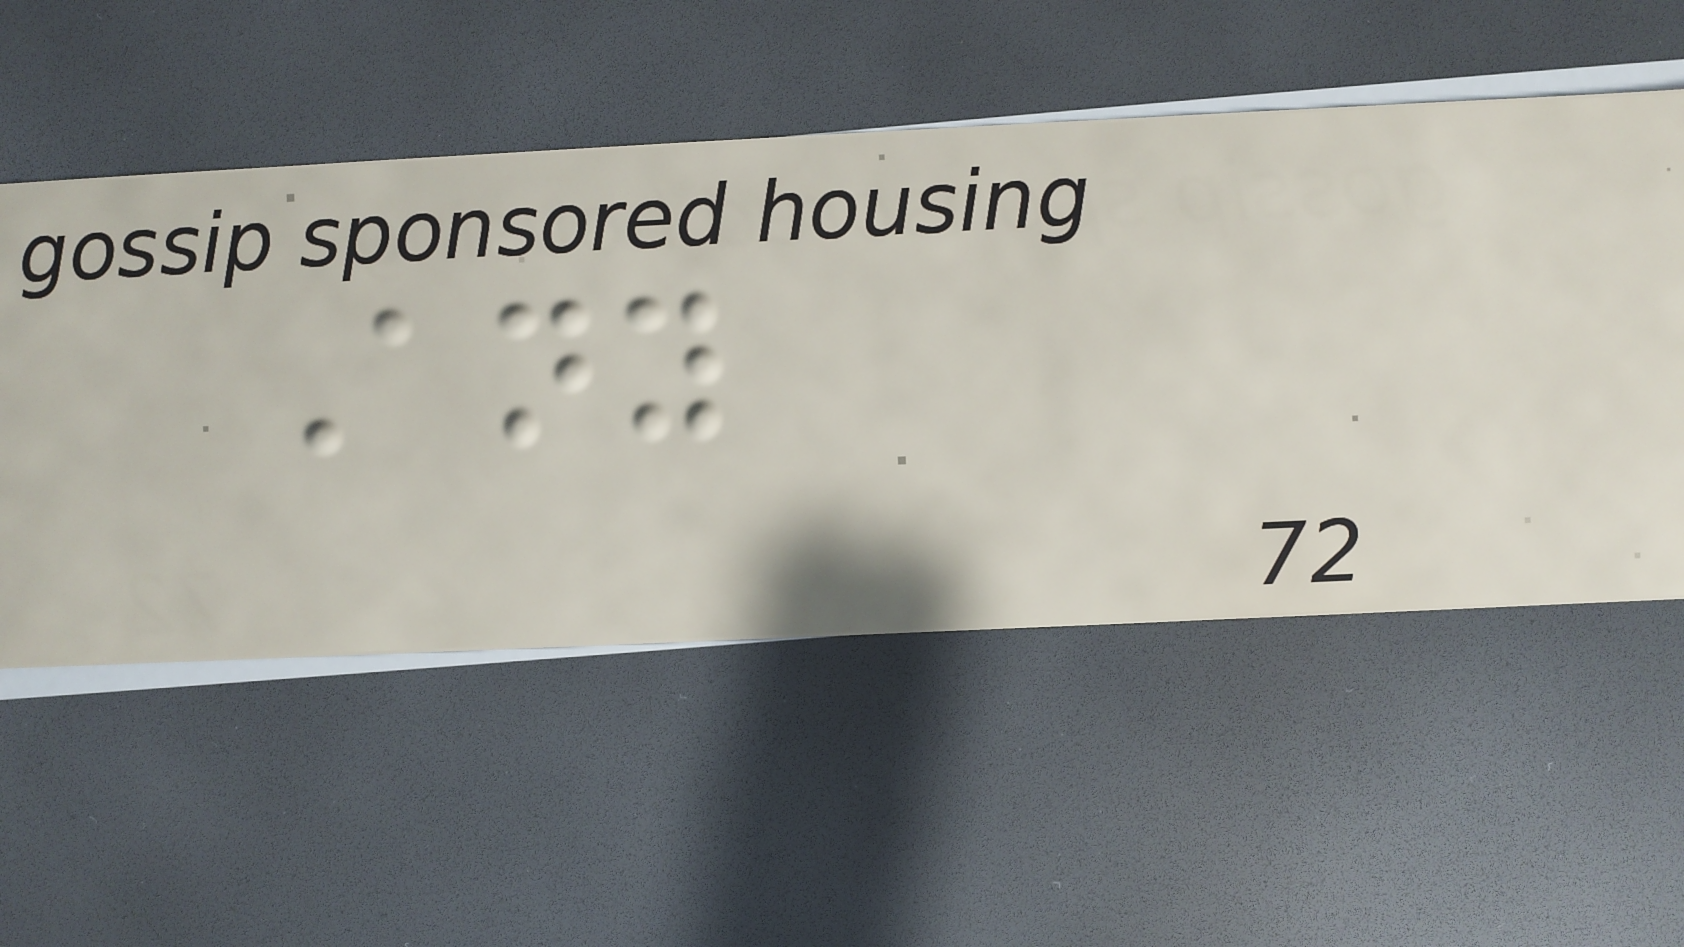Any
